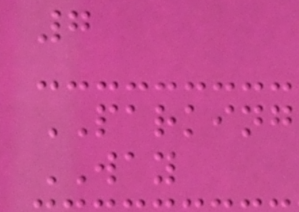7
PARKING
WAY
